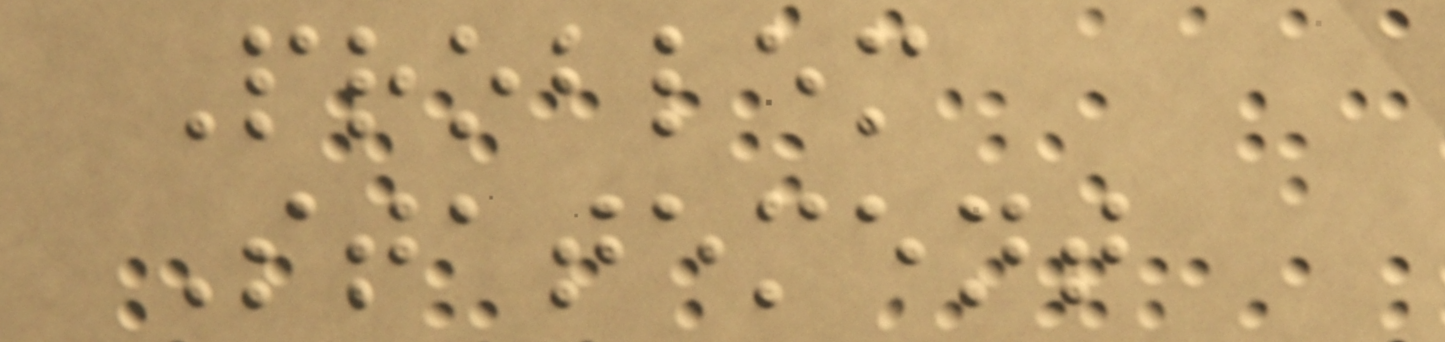Problem
Statement
